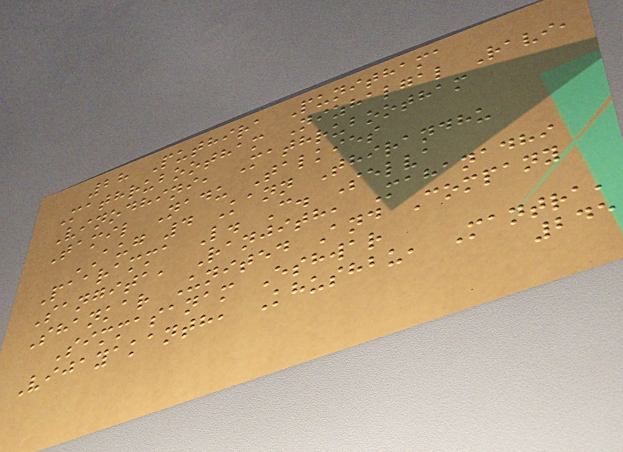28 Puthira Punithama
Mathrubootham Nizhalgal Ravi,
Vinodhini, Mathrubootham
Tamil Nadu Talkies
AUG 4 Kann Thirandhu
Paaramma L. C. Selva
Sangita, Ranjith, Mahanadhi
Shankar United And Company
Simmasanam Eshwar
Vijayakanth, Khushbu, Mantra,
245
